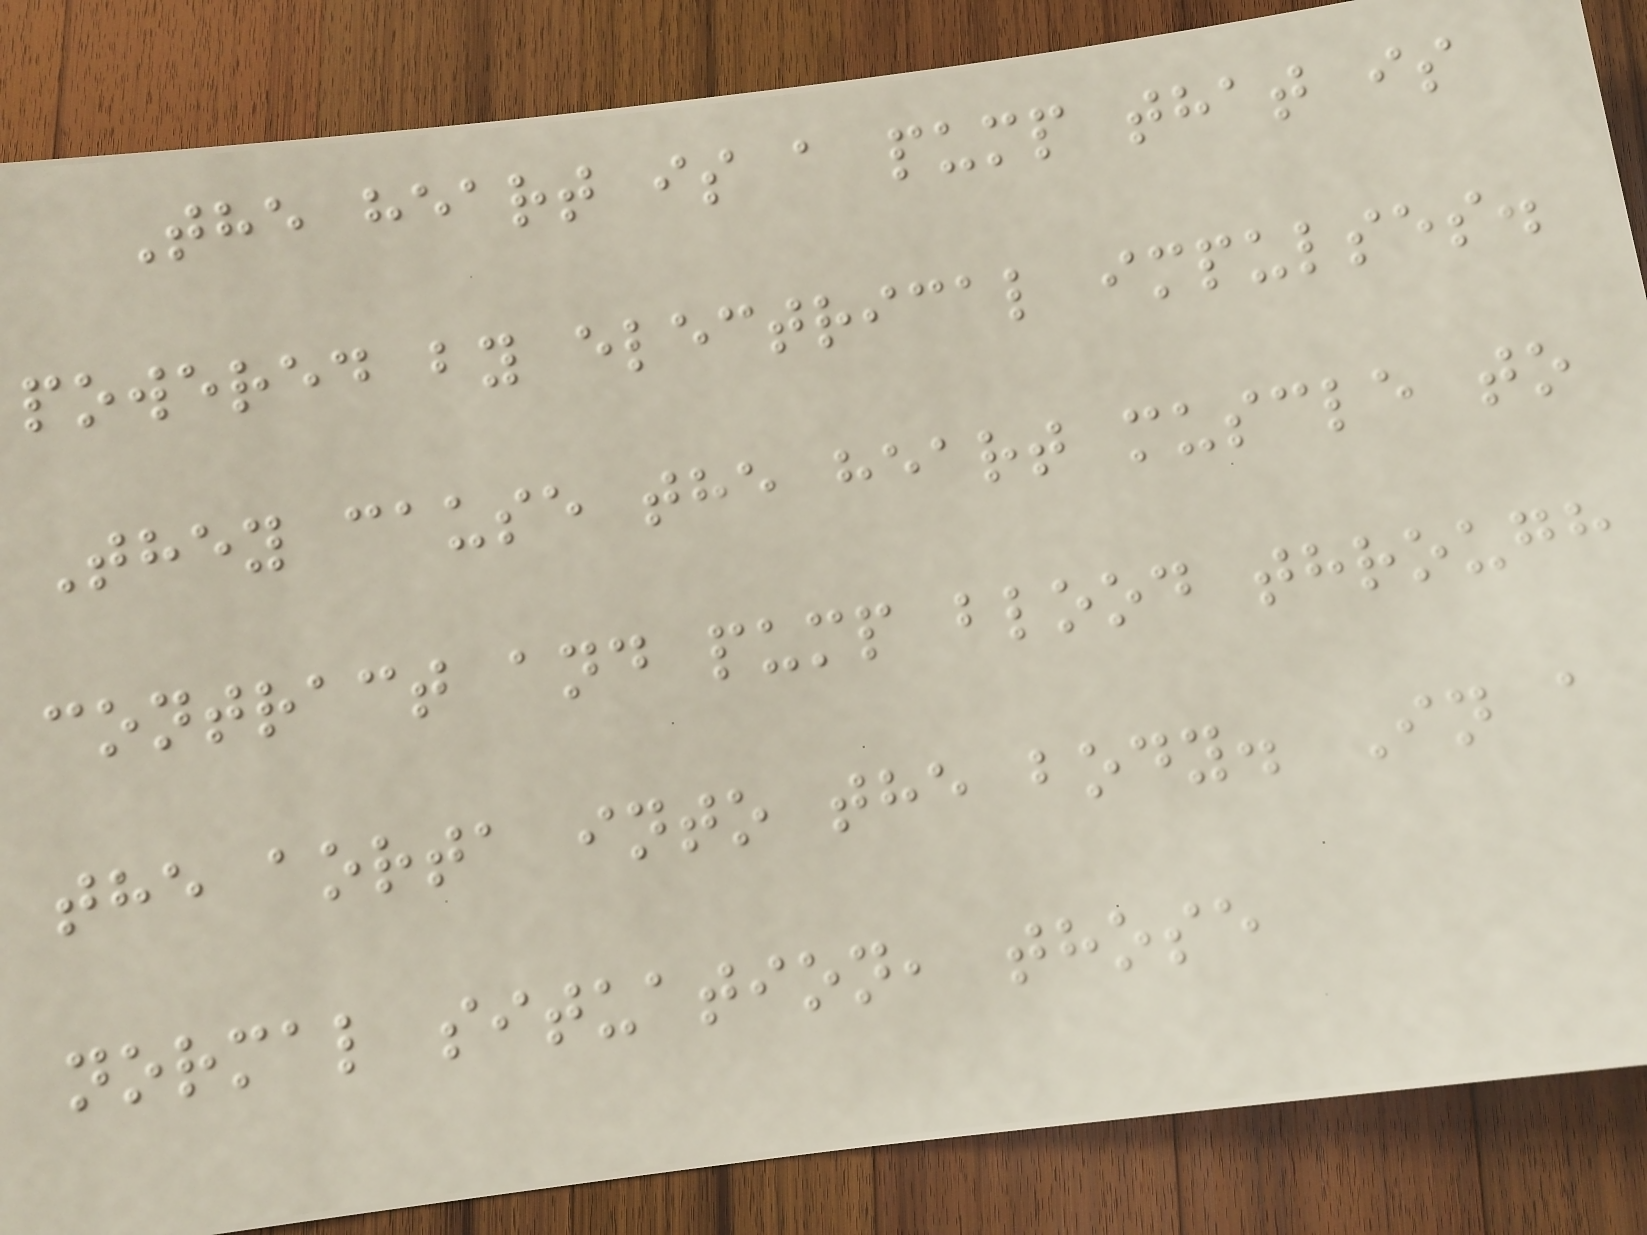The heart is a pump that is
powered by electrical impulses.
They cause the heart muscle to
contract and pump blood through
the aorta into the body. In a
normal situation, those
